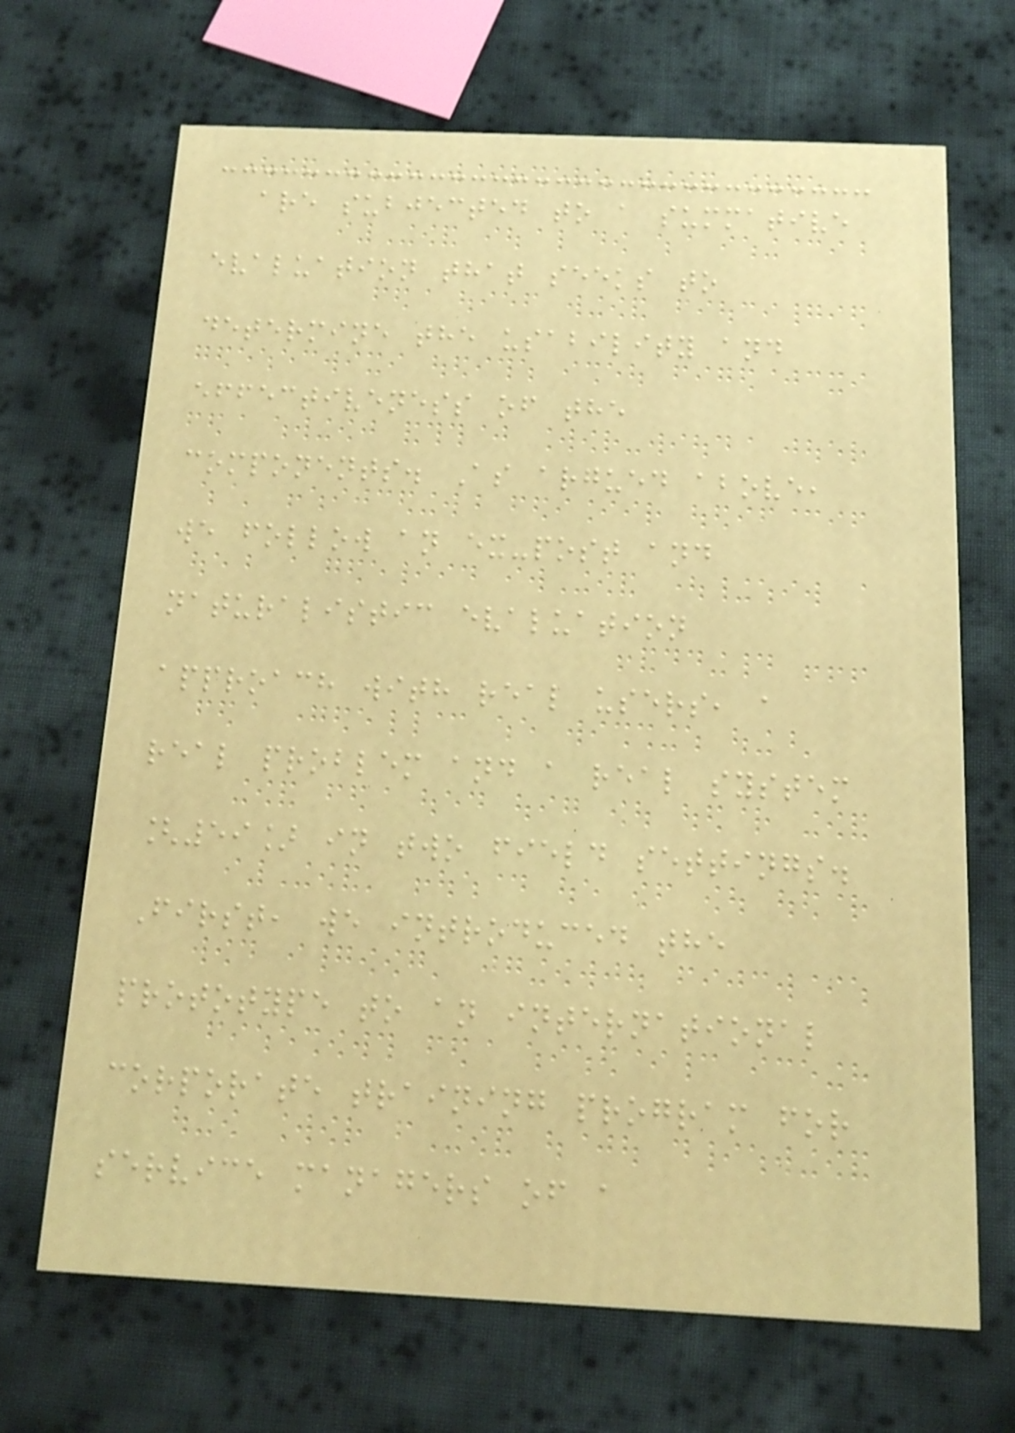are subjected to a summative
evaluation that seeks to
determine the usability and
effectiveness of the
components. As argued above,
we follow an ex-post and
naturalistic evaluation
approach with real users, a
real problem and a real system
[59] in two field settings.
First, we introduced the
prototype to an international
corporate training program for
service managers of a
